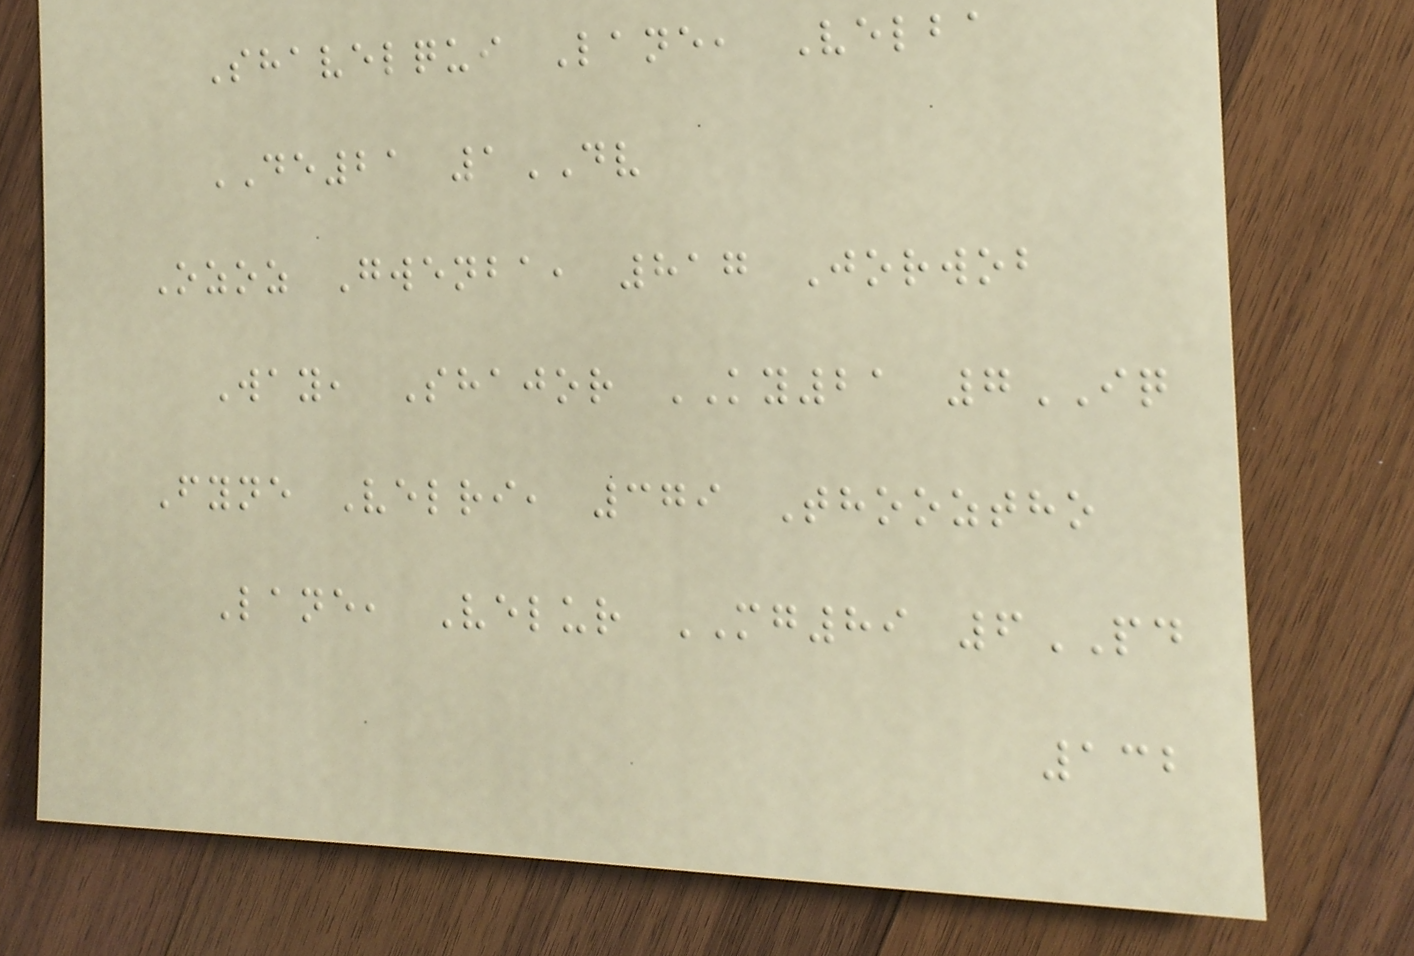Shavelqui Lane, Velba
DE21 1DV
Ozoz Gwenba, 817 Jorwob
Way, Shajor KY21 7IQ
Fyne Velri, 379 Thooztho
Lane, Velur MG89 6PD
132
